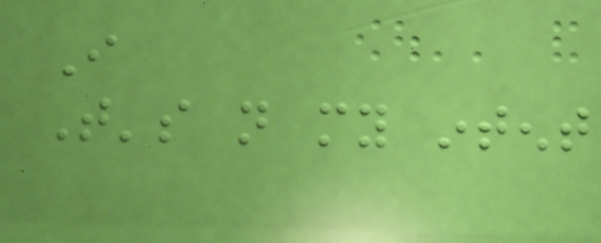I
That's not my intent
